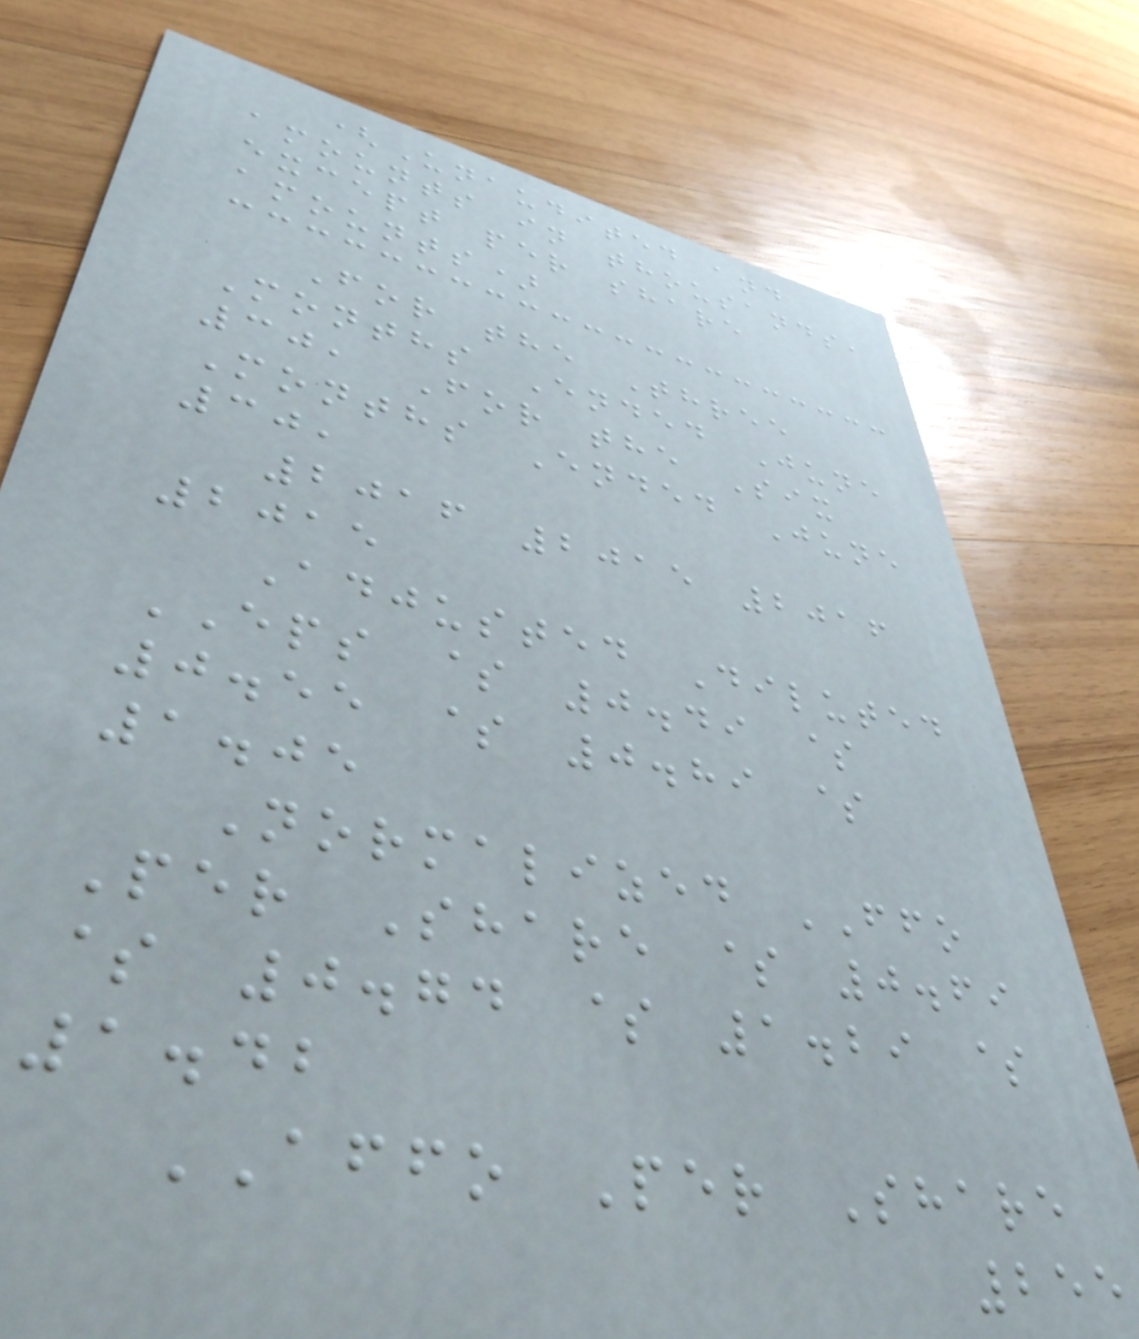(Unaudited and
amounts in thousands,
except per share
amounts)
For the Three
Months Ended June
30, For the Six
Months Ended June
30,
2016 2015 2016
2015
Adjusted Diluted
EPS $ 0.49 $
0.55 $ 0.89 $
1.05
Normalized FFO
Per Share $ 0.69
$ 0.74 $ 1.29 $
1.42
AFFO Per Share
255
